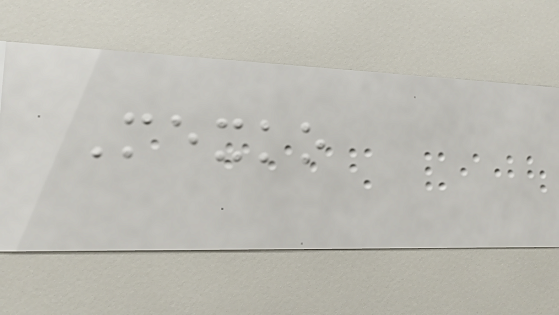Mexko
